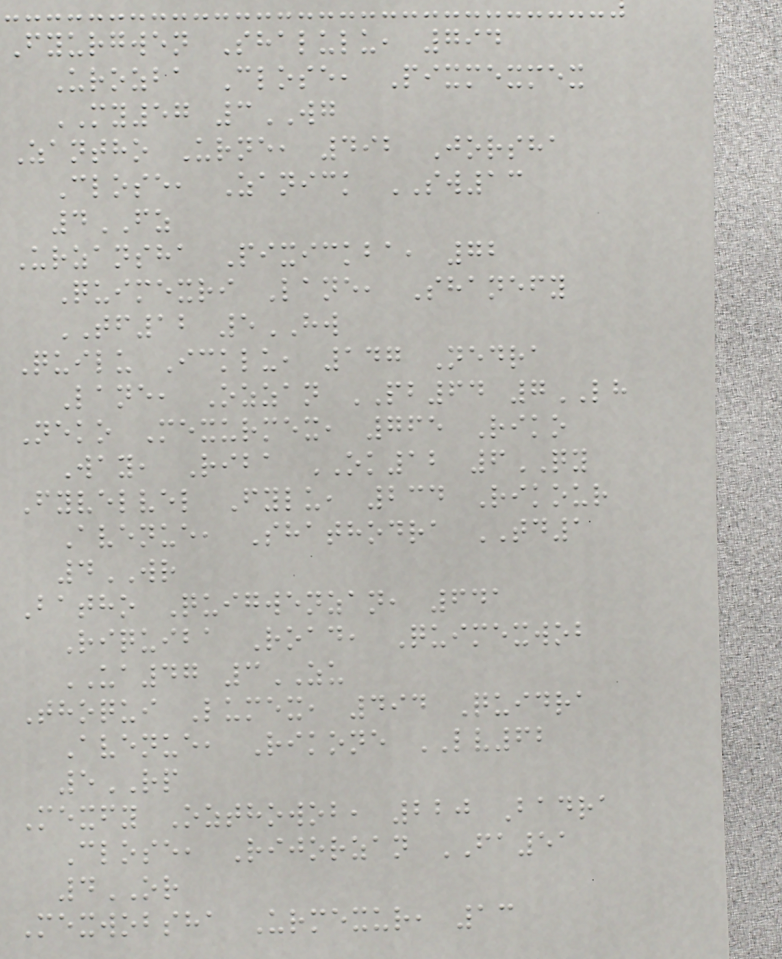Fyurgwen Shalulu, 794
Urozba Close, Pixmexmex
MY57 3WG
Zantho Urne, 492 Jorsha
Close, Zanick SW13
4FZ
Urzansha Pixickba, 72
Quimexri Lane, Shanefy
TF12 5HW
Quilu Icklu, 147 Nedra
Lane, Ozzan PB64 7LH
Neko Mexurmex, 765 Riko
Way, Riba OK12 6QY
Fyvelvel Fylu, 234 Rikour
Avenue, Shathodra TD1
4WR
Batho Quigwenzan, 641
Riquiba Road, Quimexwob
UA47 3ZU
Thoqui Lumex, 494 Quidra
Avenue, Rikone LV62
5RP
Mexfy Ozthowob, 220 Badra
Close, Rijorzan FA51
4OR
Mexwobsha Urmexur, 13
